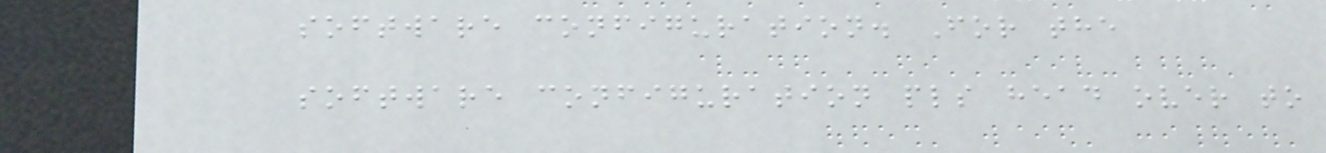software configuration. For the
software configuration pls head over to
